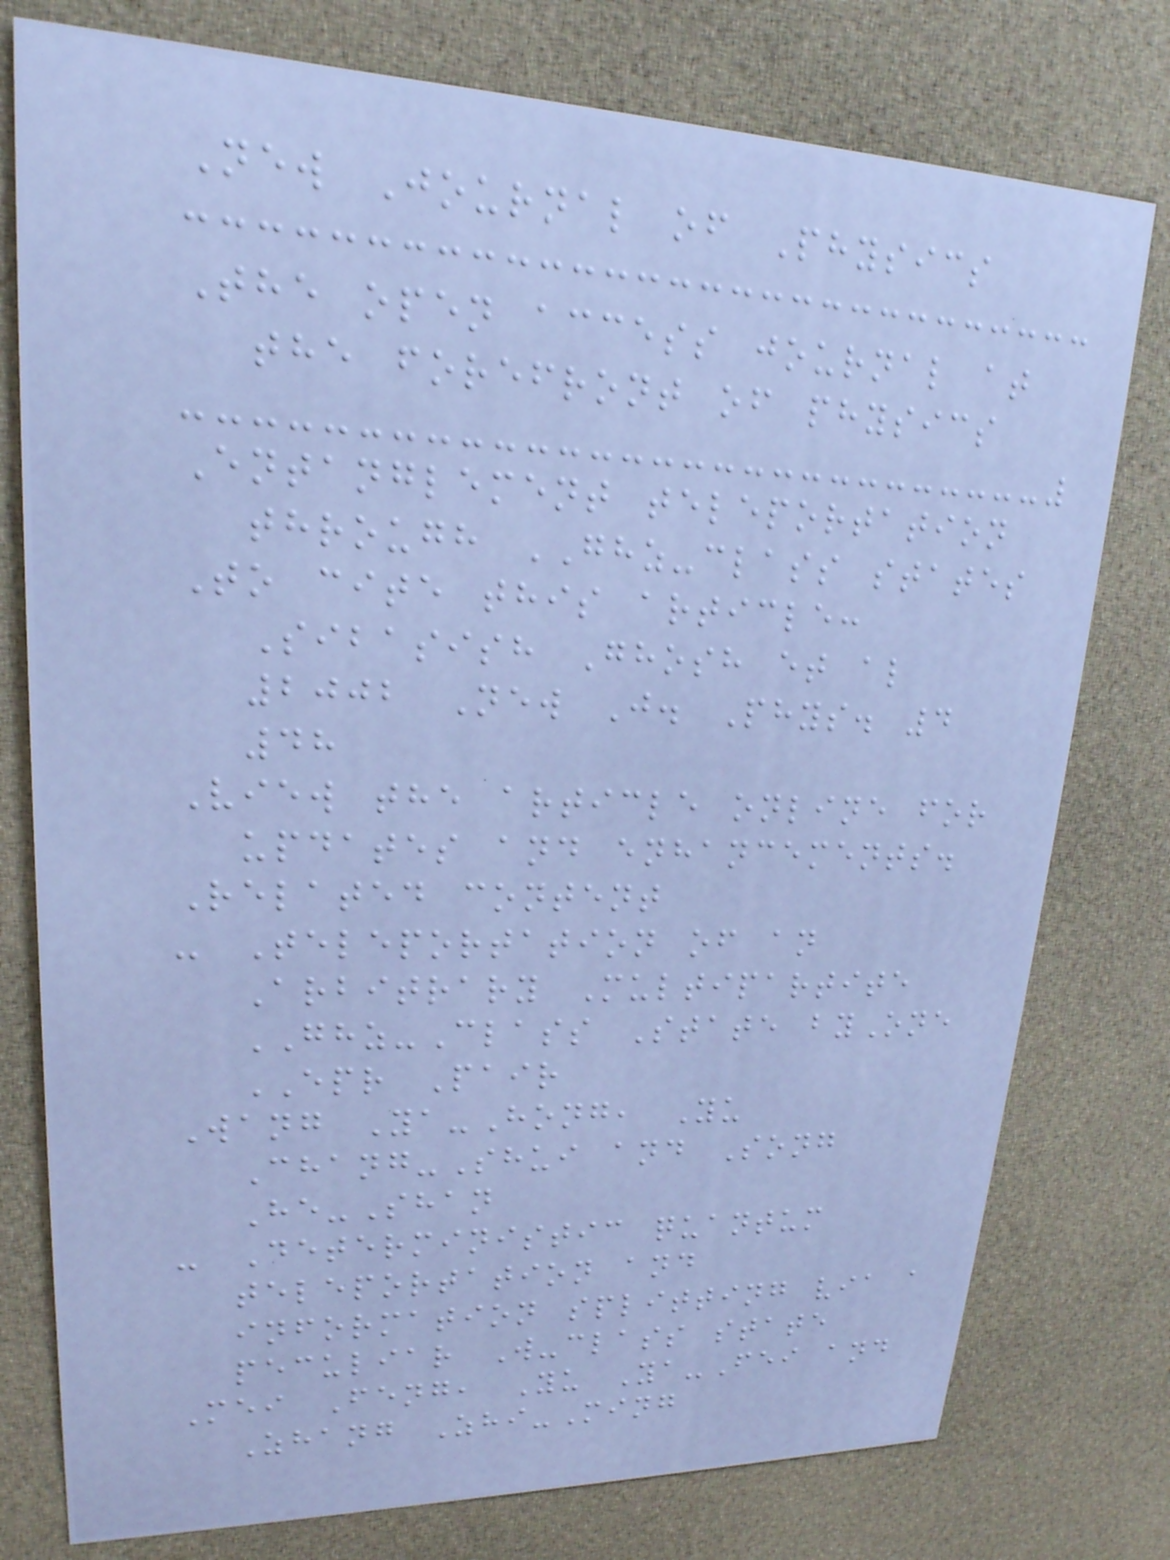New Journal of Physics
The open access journal at
the forefront of physics
Entanglement teleportation
through GHZ-class states
To cite this article:
Sibasish Ghosh et al
2002 New J. Phys. 4
48
View the article online for
updates and enhancements.
Related content
- Teleportation of an
Arbitrary Multipartite
GHZ-Class State byOne
EPR Pair
Wang Ya-Hong, Yu
Chang-Shui and Song
He-Shan
- Deterministic quantum
teleportation and
information splitting via a
peculiar W-class state
Mei Feng, Yu Ya-Fei and
Zhang Zhi-Ming
